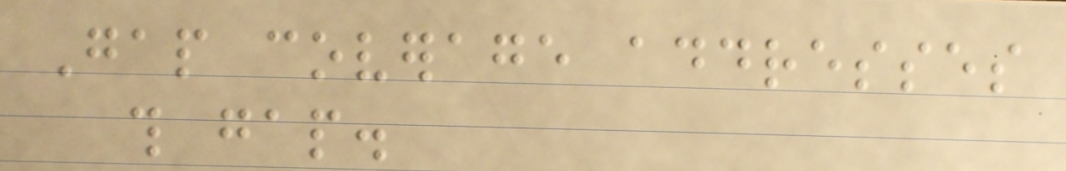Gap coverage addresses
this gap.
